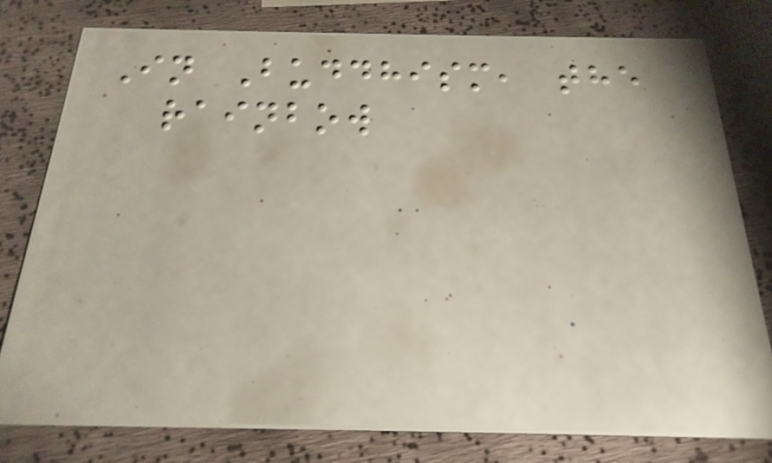In Buddhism, the
rainbow
